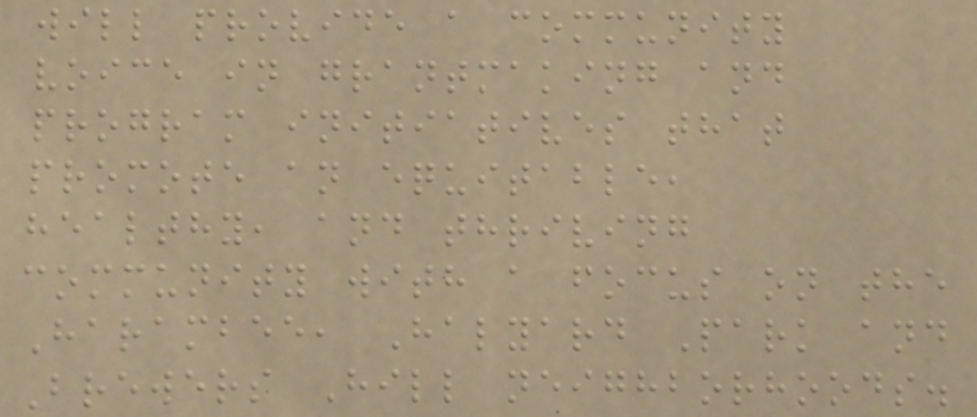will provide a community
voice in grantmaking and
program initiatives that
promote an equitable,
healthy, and thriving
community with a focus on the
Harambee, Halyard Park and
Brewers Hill neighborhoods.
